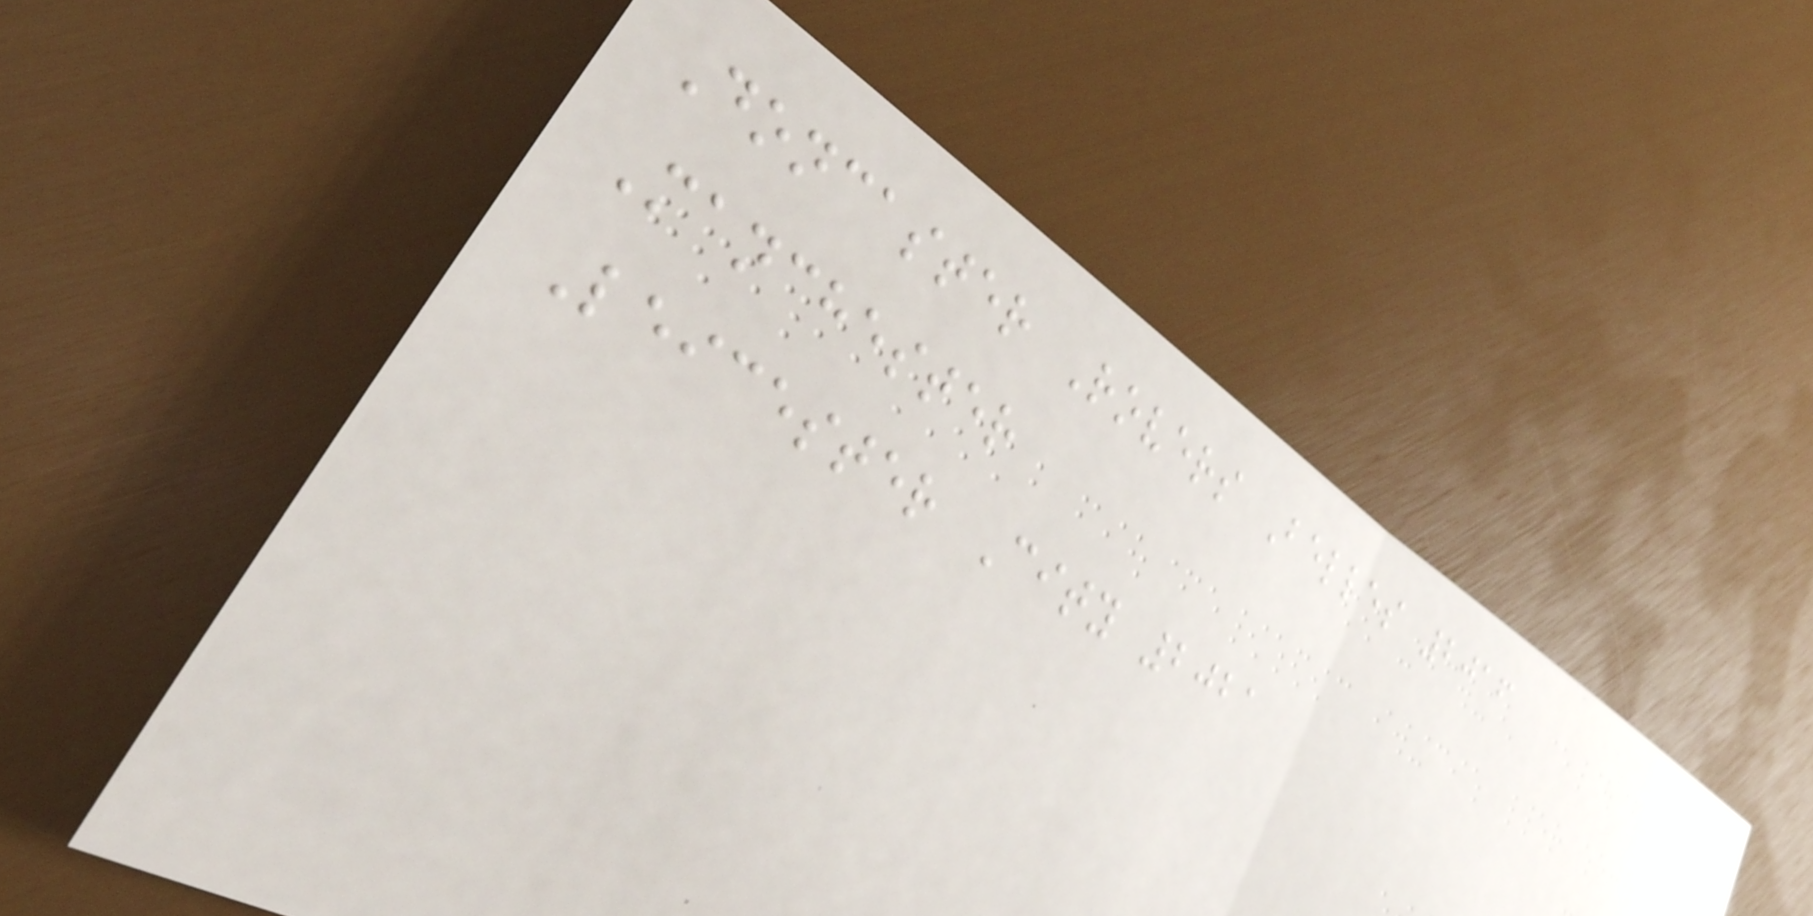Doncaster Rovers Belles 2016
Manchester
Leicester City 2021
